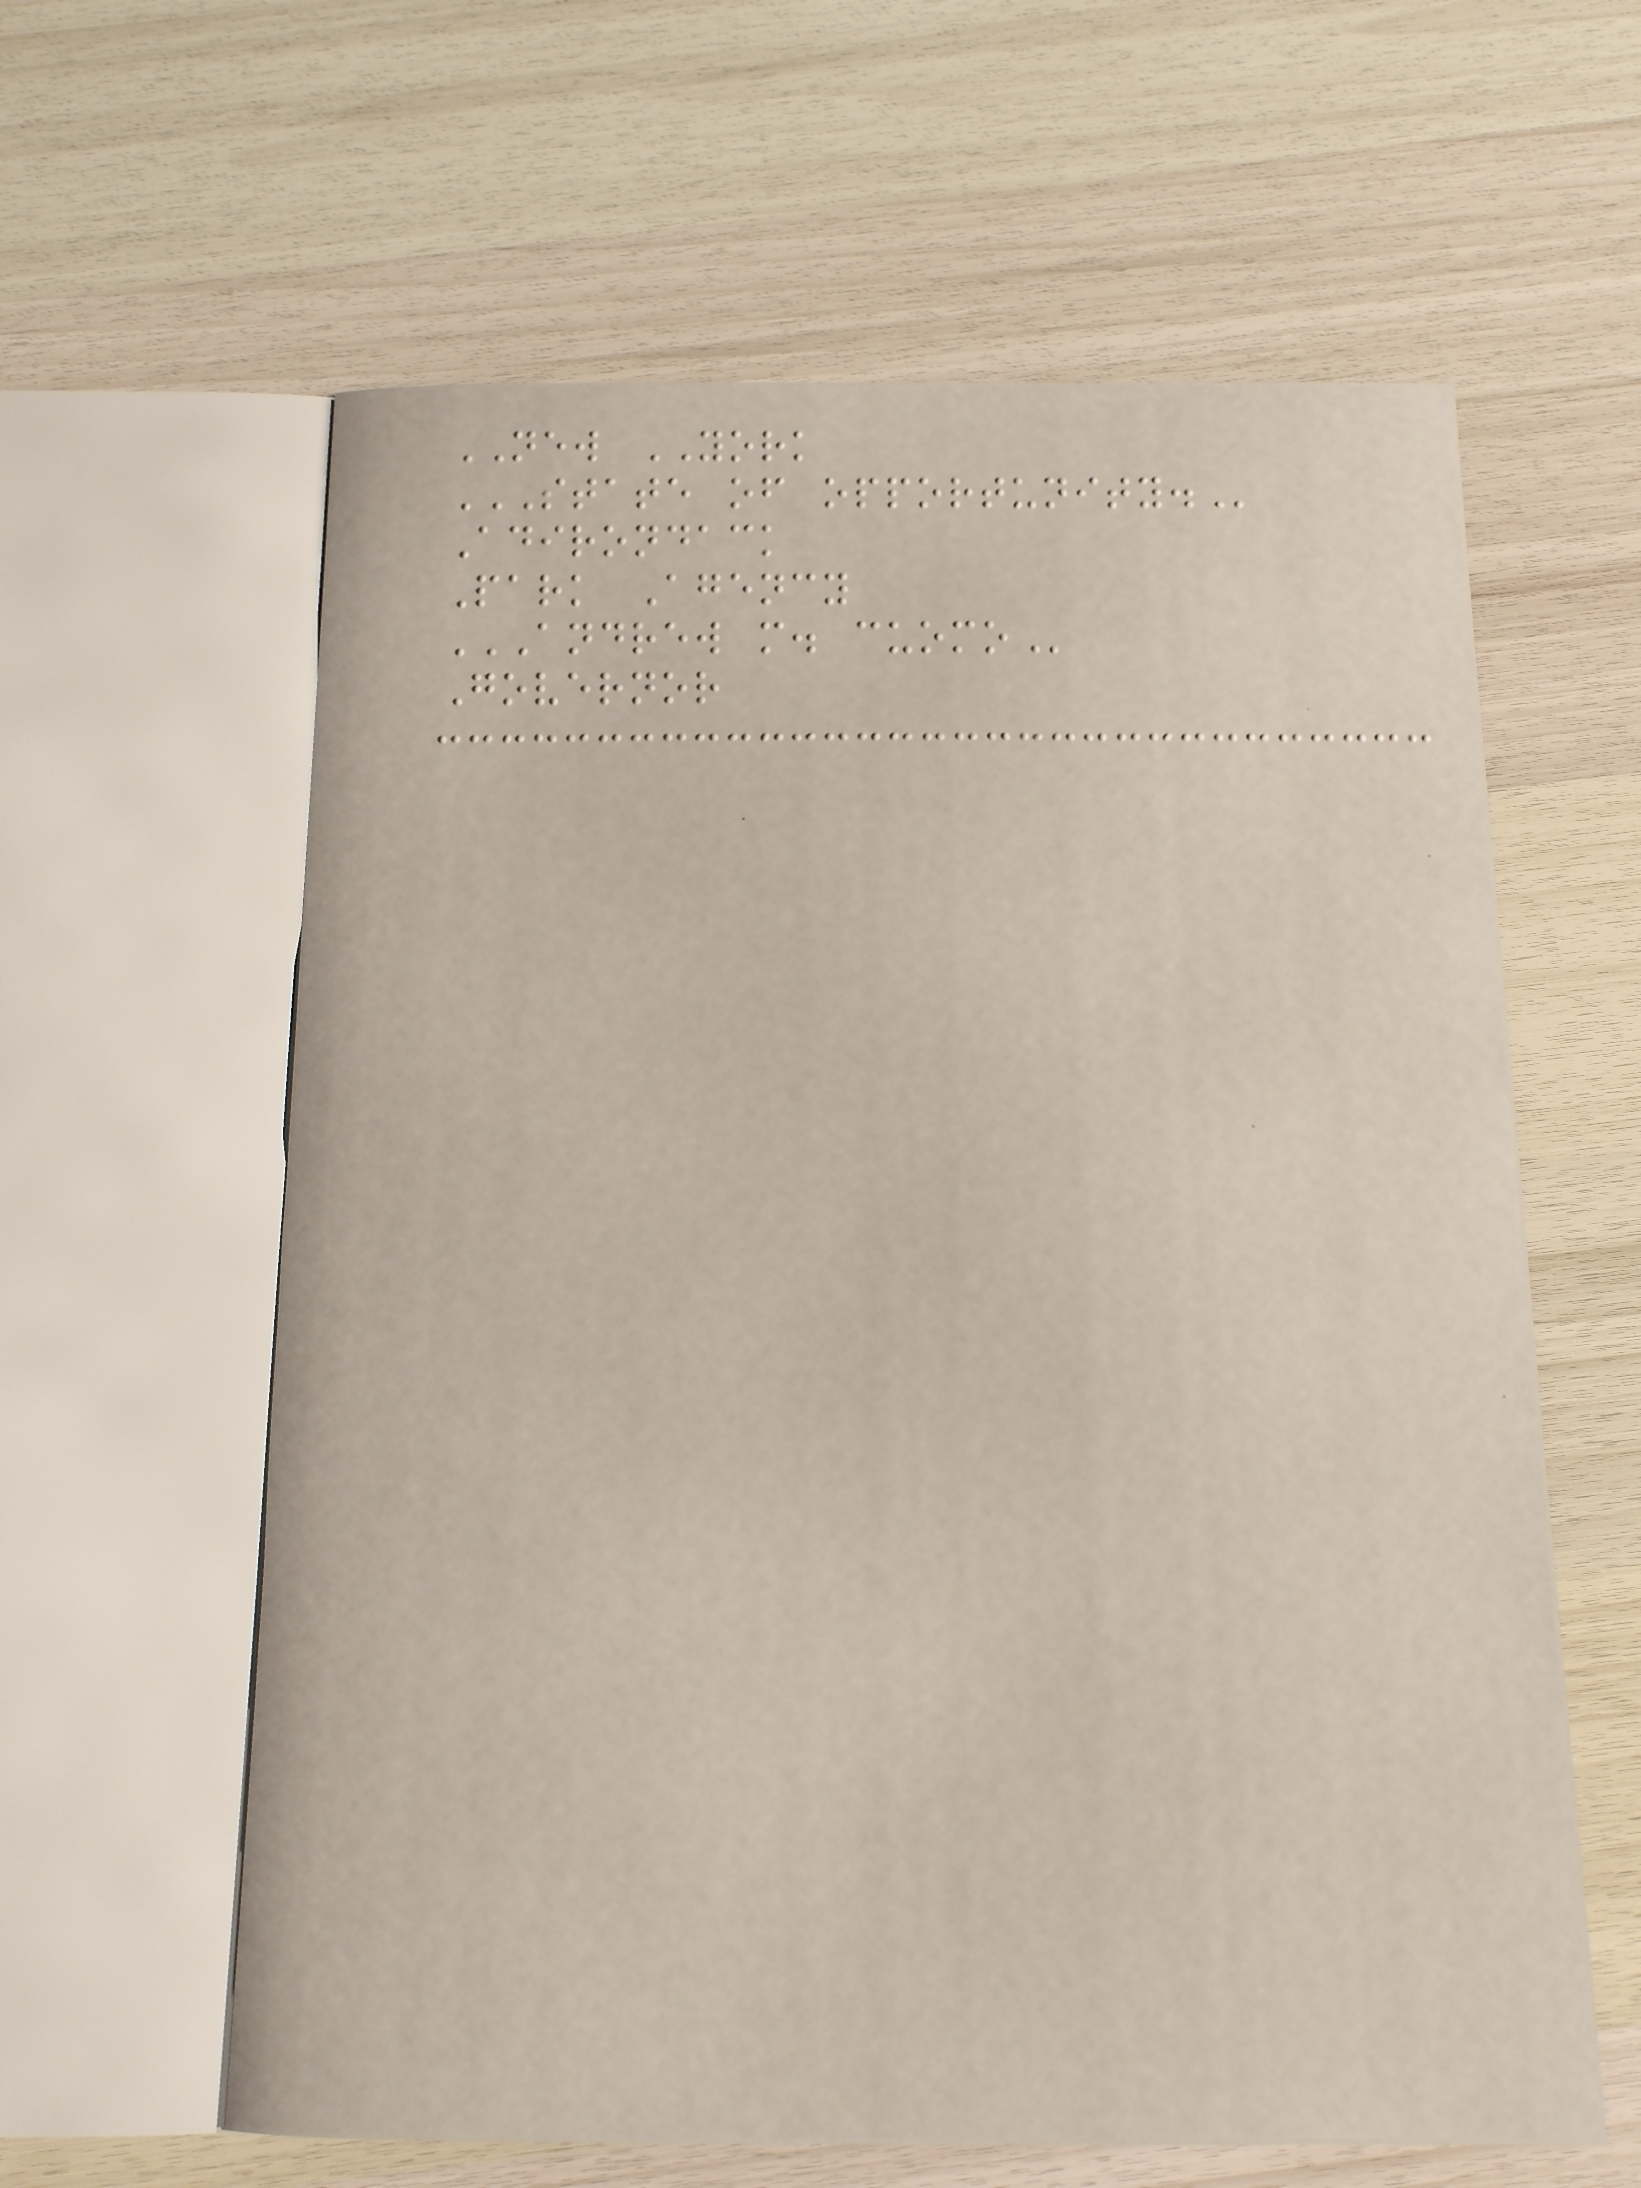NEW YORK
STATE OF OPPORTUNITY.
Adirondack
Park Agency
ANDREW M. CUOMO
Governor
